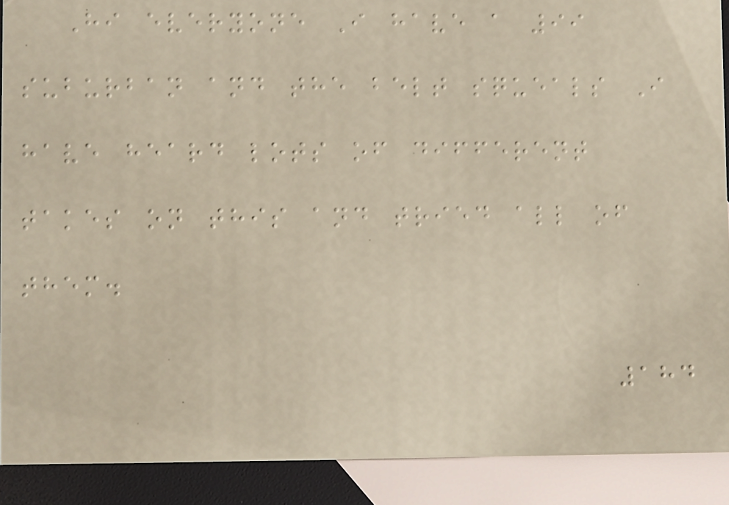Hi everyone I have a 99
suburban and the belt squeals I
have heard lots of different
takes on this and tried all of
them.
184
